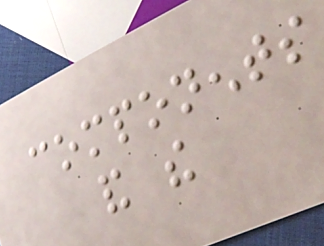components
and the
